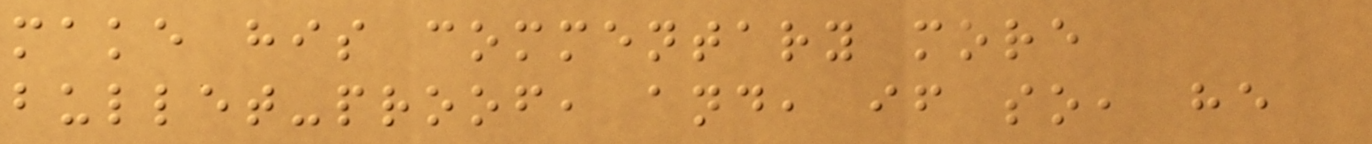make his commentary more
bullet-proof, and, if so, he
